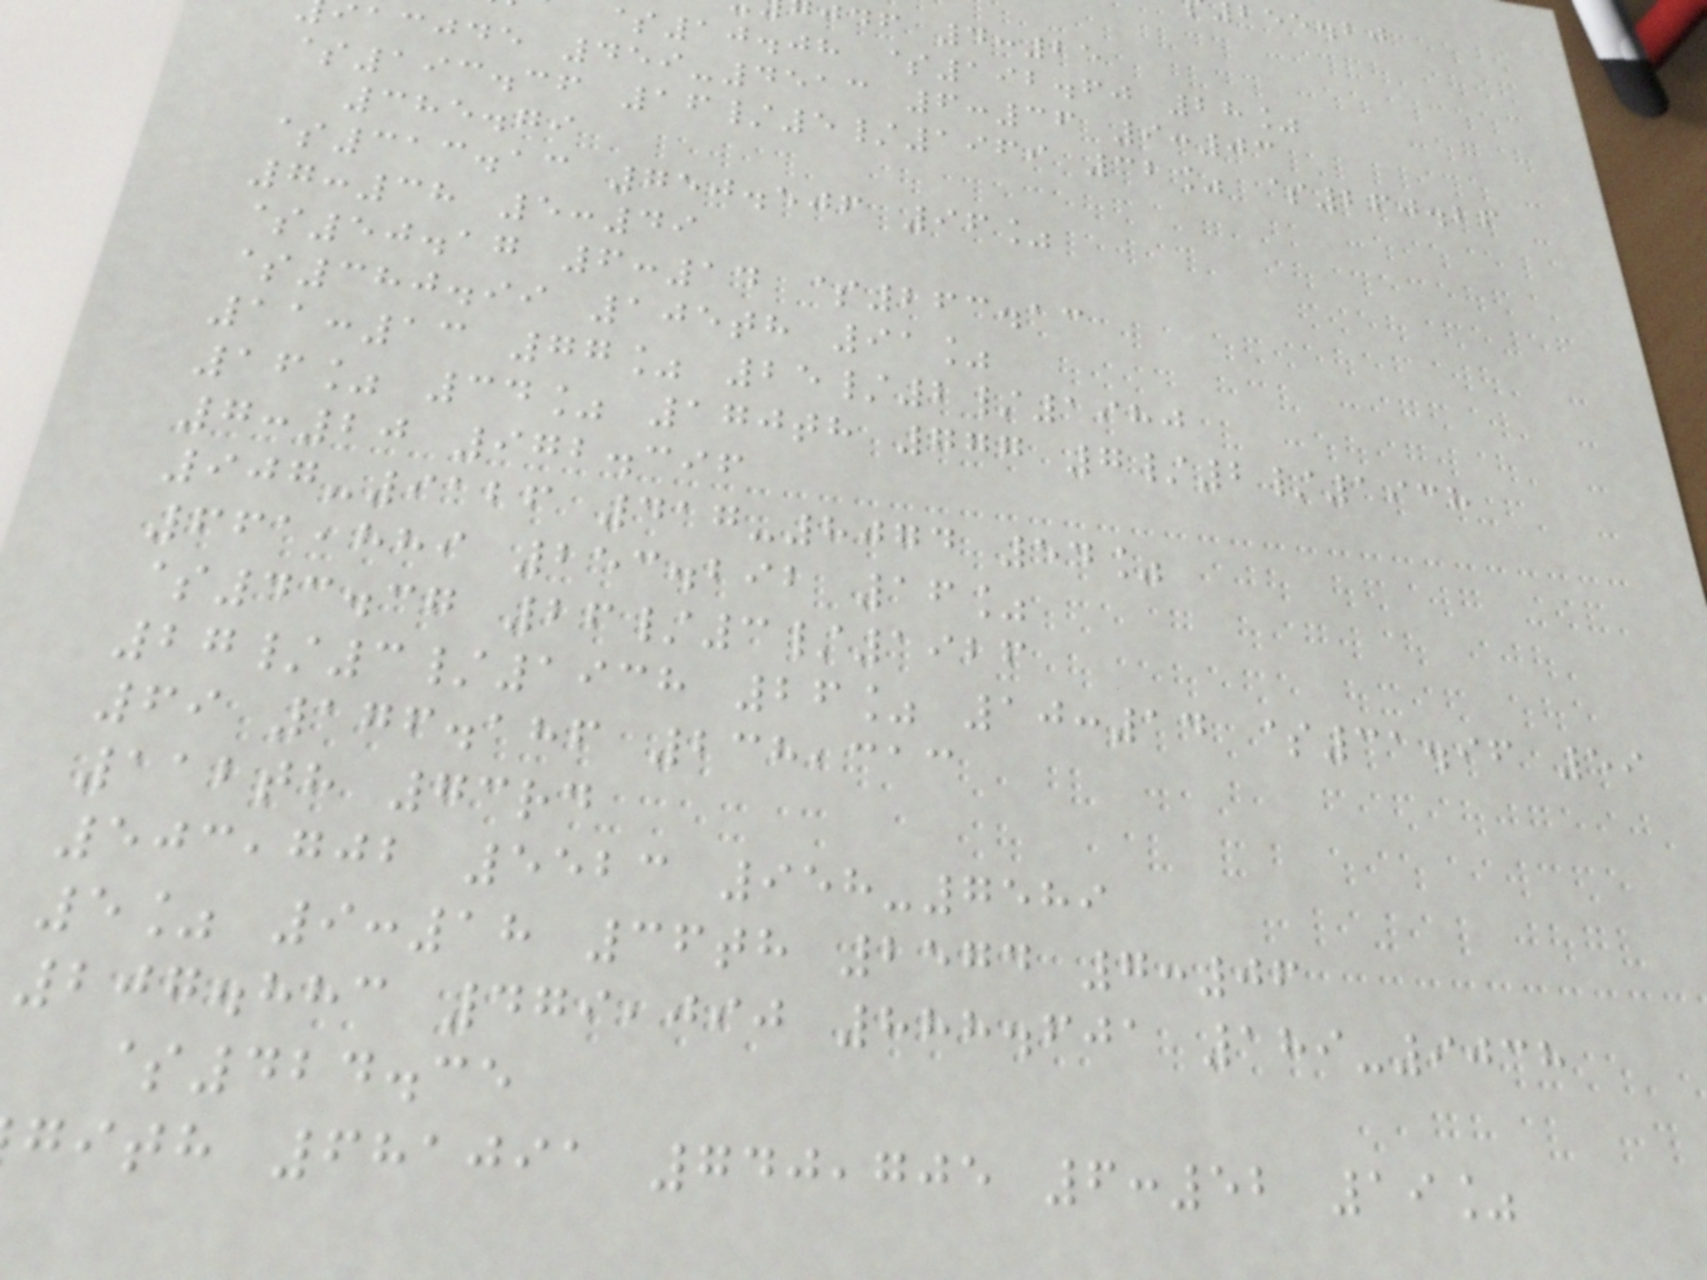jdf 4:25
$10.08 $192.60 28%
acjde 459-4513 6:36 9:03
$193.36 16/5/1969 32% $260.26
385.79
$313.13 750.506 96%
7:38 5:49
$50.17 6:14 $263.13
$380.99 105th 91%
11:13 77% 25/2/1980
16% 34% 170th 777 7/2/1938
7:20 972.396
907-9126 417-8074 54%
661,889 253.292 16%
$43.37 26/3/1926
27/3/1938 26% 10:14 $31.96 59
69 176.186 238,313
112th 73rd
503,702 5523 958-7589
5% 9:18 36th 2574 7:06
207.883 479,090 888.601 189-9038
$424.35
gith 681091 740,705 6:52 19%
